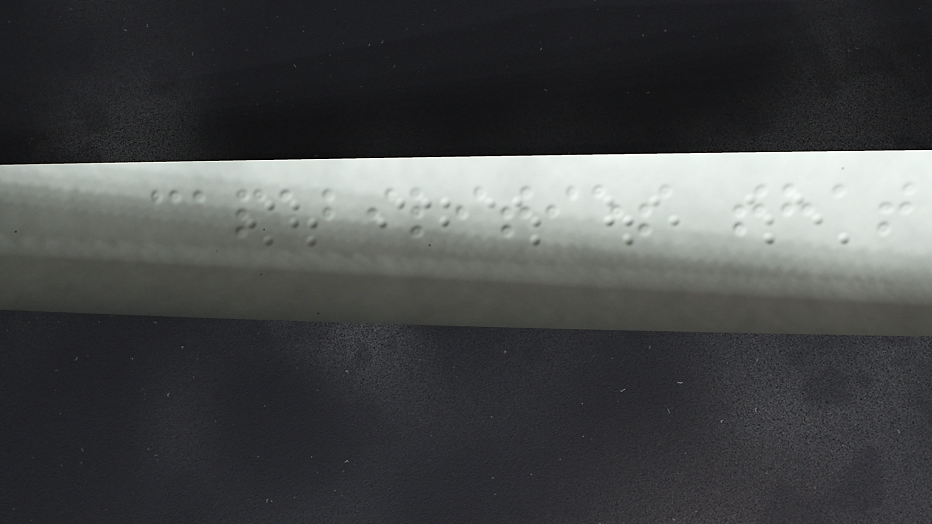capabilities that
